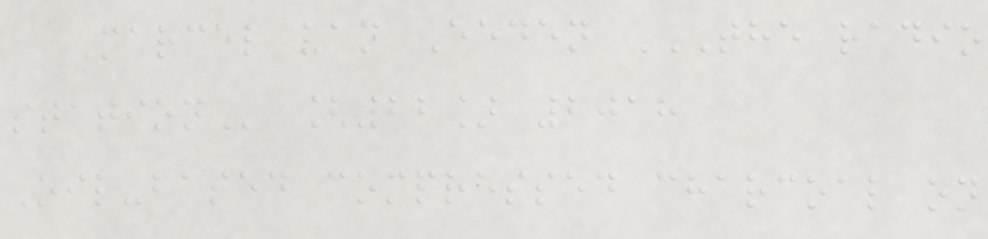Marcel van Eeden THE RADIO
STATION [22] 2018
Oil-based compressed charcoal on
